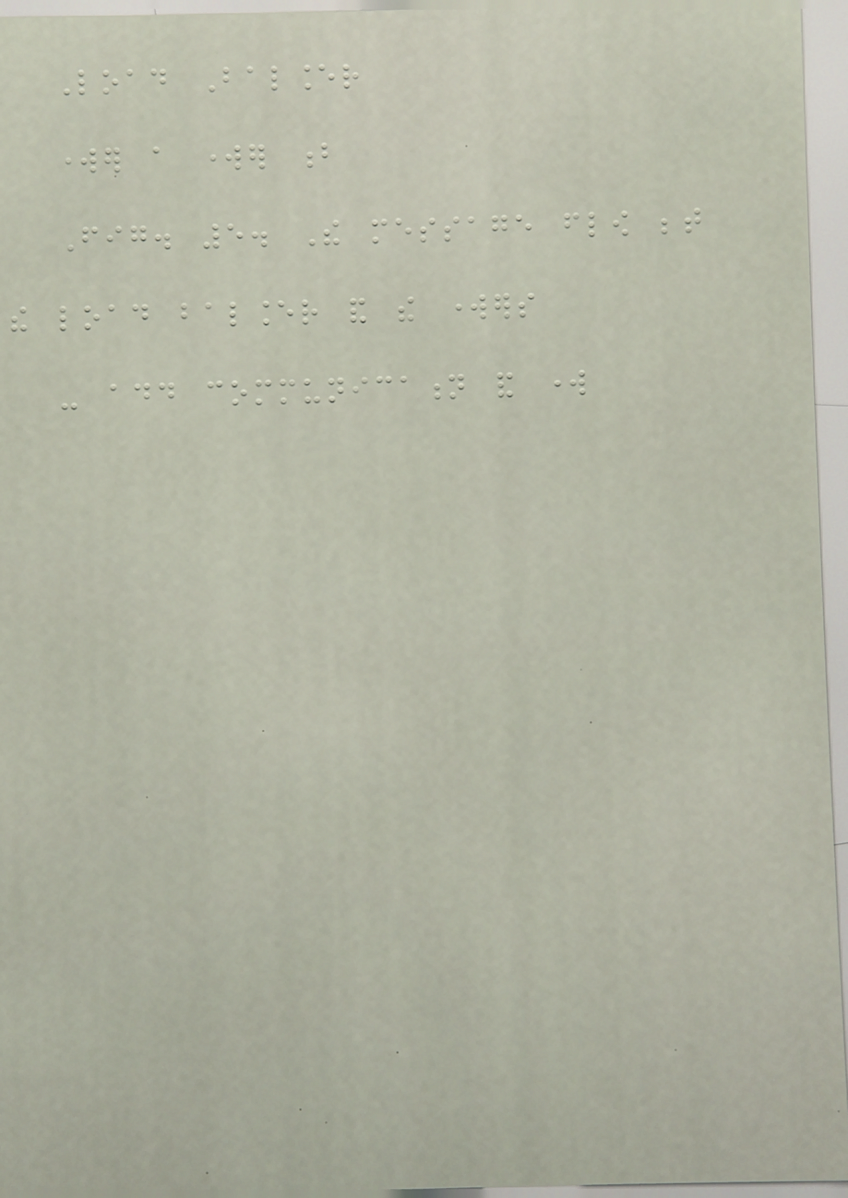Load Balancer
worker a worker b
Fig. 5. The message flow between
the load balancer and the workers
- add communication and work
